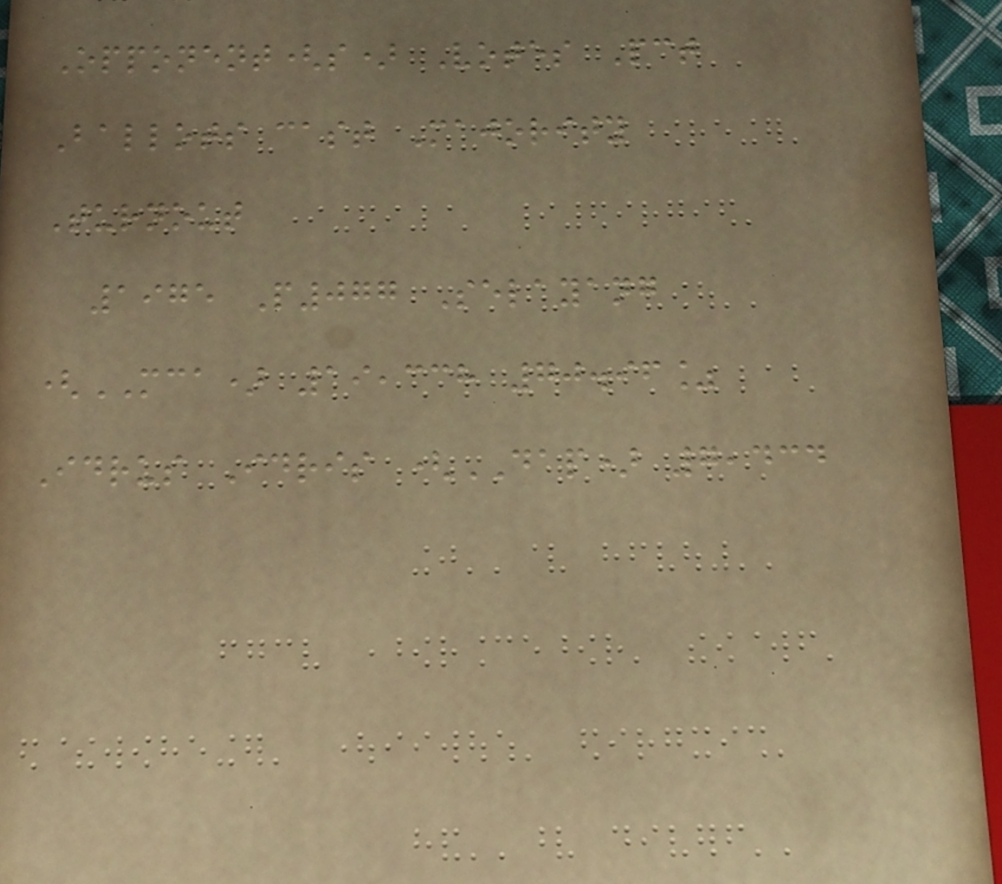Opponent(s) Votes Pct
Ballots cast Majority
Turnout
1975 P077 Selayang
(MCA) 19,338 70.96%
Idrus Idris (DAP) 7,434
